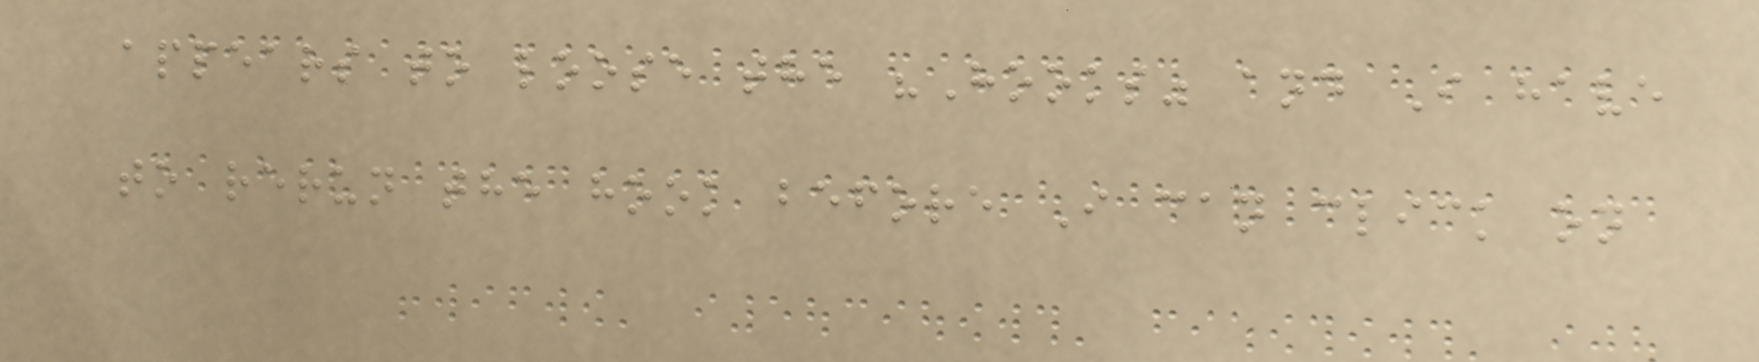appears to loose the "Hooks" and I have
to rerun the hook before I can click on
